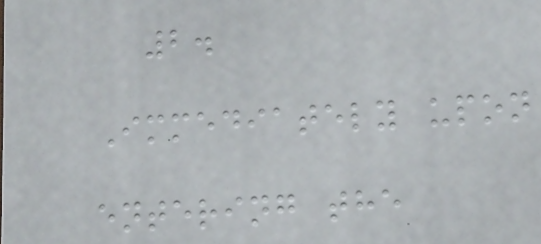2.
Immediately upon
entering the
